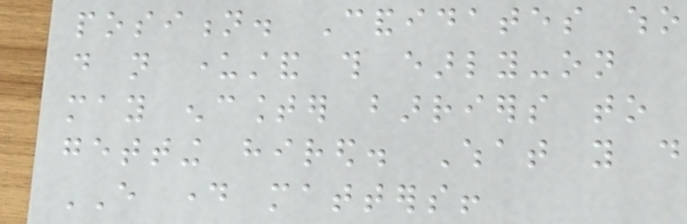position. Candidates who
do not understand this early-on
may encounter barriers to
getting hired. What you do
EVERY day matters!
